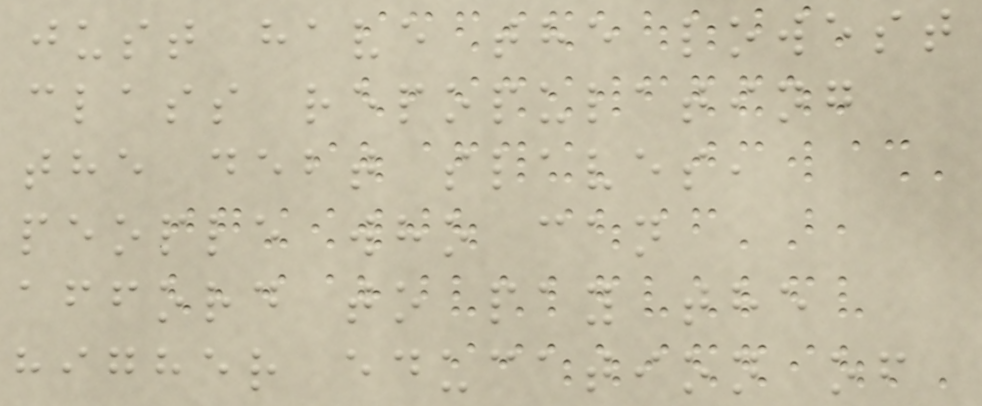just have the lowest
class repopulating
the debt slaves,
people who can
afford to pay the
higher education of
